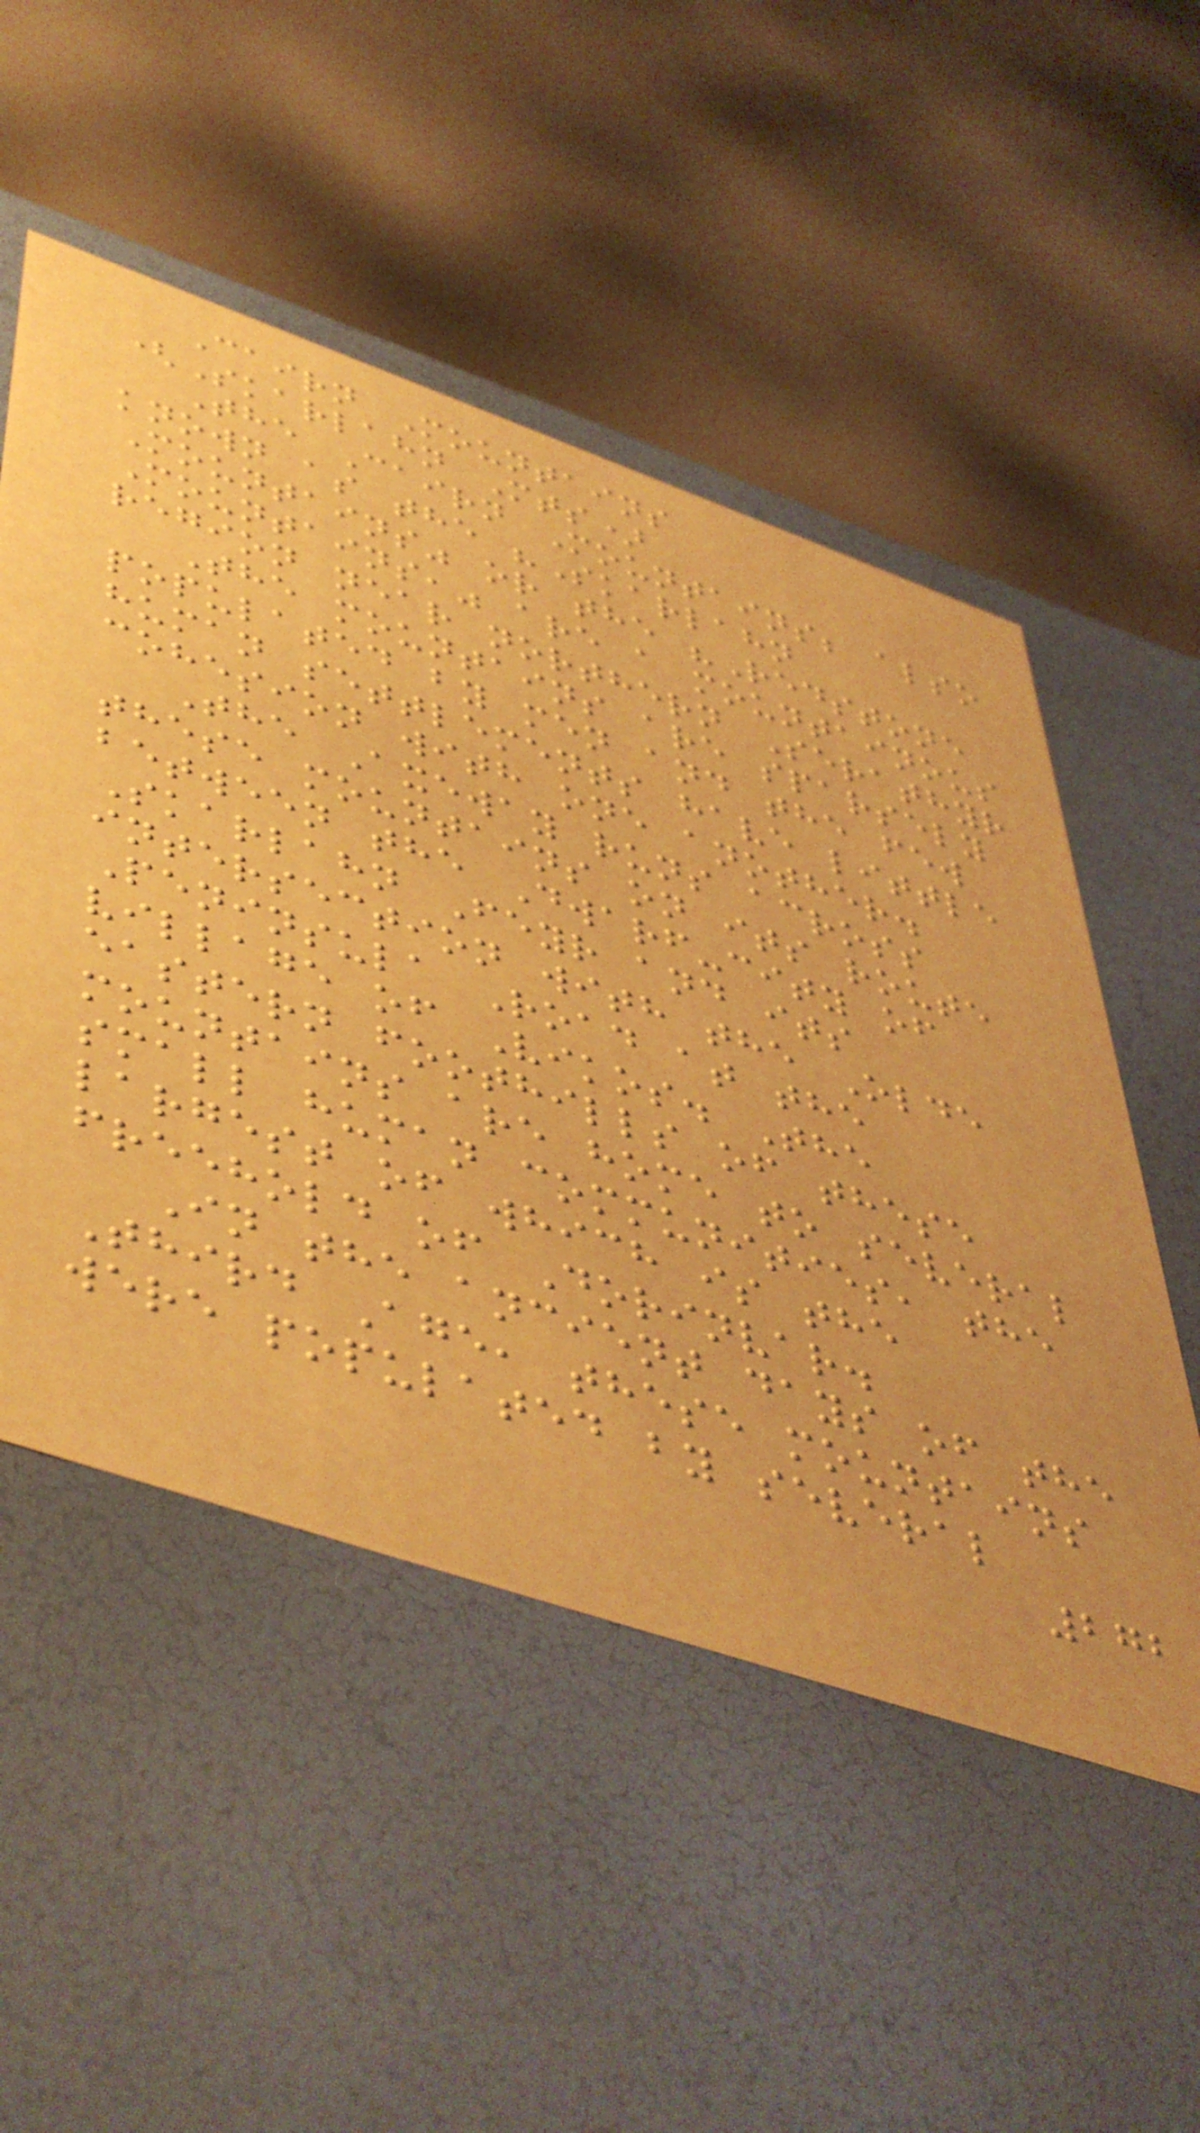Cairn Mountains
(Skarlahn Mts)
The Cairn Mountains; also
known as the "Skarlahn
Mountains" or the "Redstone
Mountains," are a mountainous
region near northern Serathyr
The mountains are sparsely
populated by men and the few
human settlements have little
cohesion with one another.
The Axeway runs across
these mountains on its route
between the Dwarf-city of
Skarlahn Feyr and its
intersection with the Olde
Peninsula Road at the
village of Vikos. The
eastern foothills of these
mountains are home to several
small human communities, the
largest of which is the
freehold of Dorinvar.
In the ancient days of the
Third Age, these mountains
were populated by several
272
